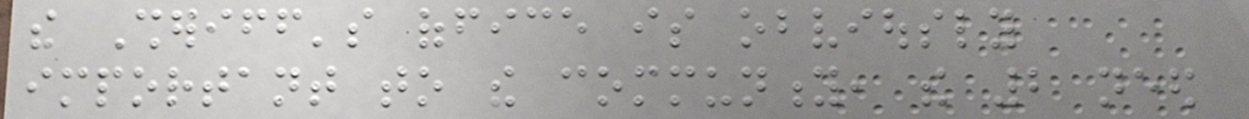the Sheriff's office is obviously
important to the community, the 2 need
